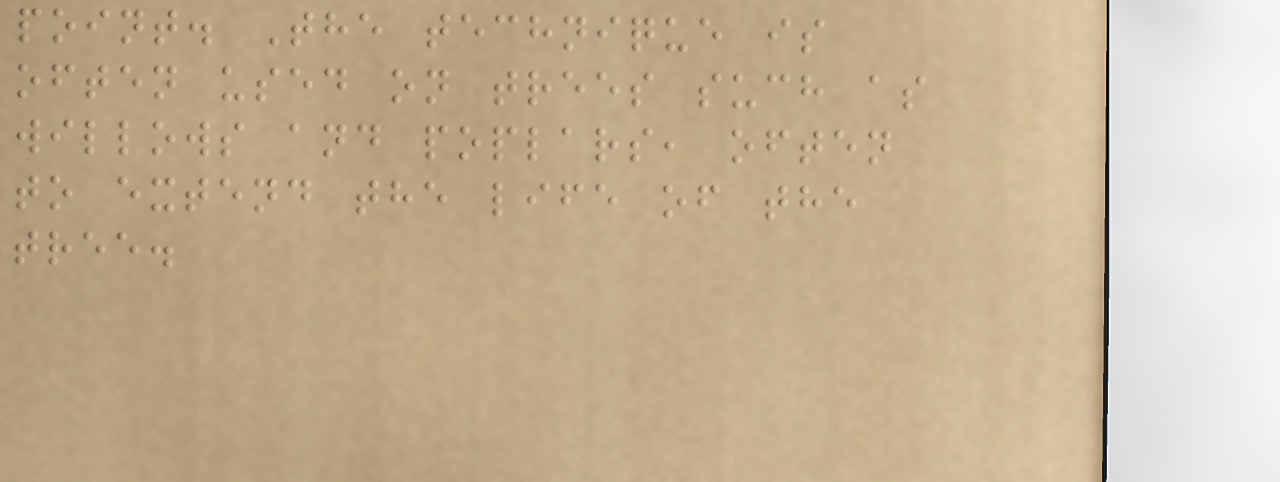point. The technique is
often used on trees such as
willows and poplars, often
to extend the life of the
tree.
